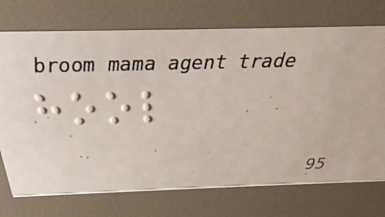hool
